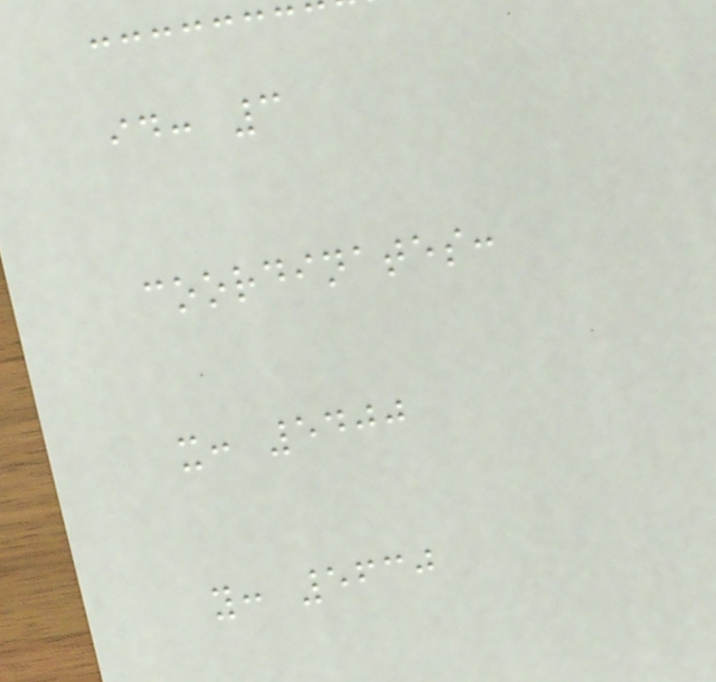id: 3
coordinates:
x: 5400
y: 5630
